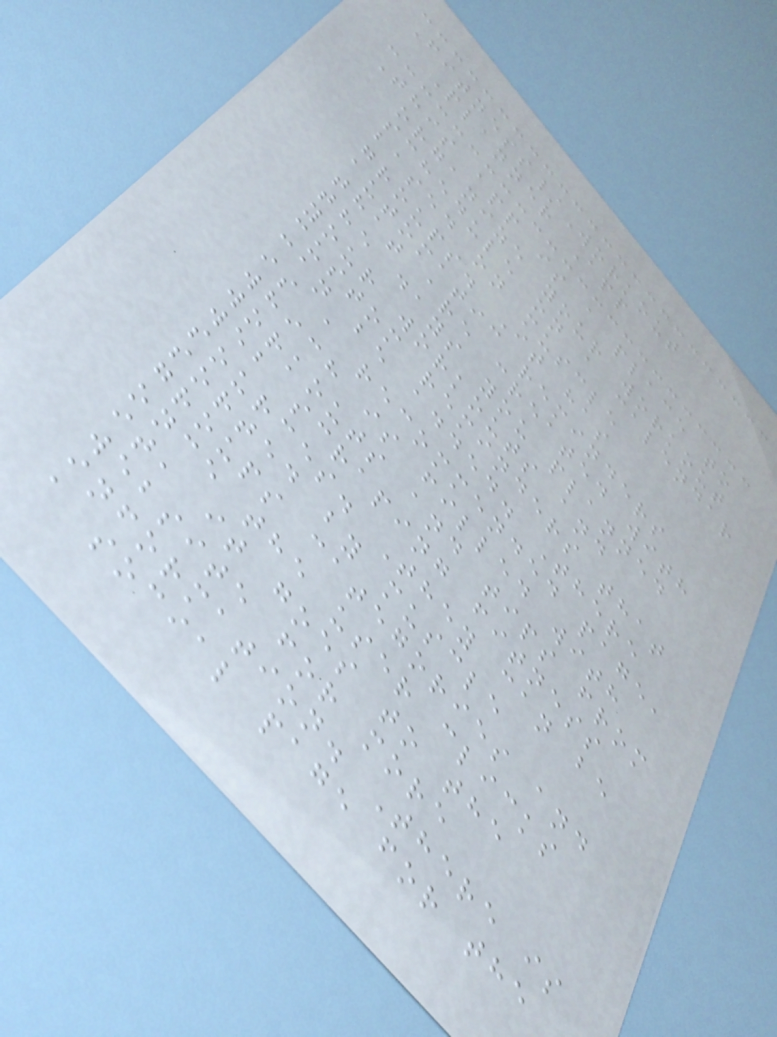Fitness/Workout
Planner App
This app is a place to
organize your workout
schedule on a calendar
based on muscle
groups. It has
automatic reminders
that are created with
the days you planned
your workouts and
custom reminders that
can be added. There
is a recommended page,
which is filled with
workouts and tips from
web scraping fitness
sources. They can be
sorted by muscle
groups categories and
once the user clicks
it, it goes to the
website for more
information. There is
a social page for the
